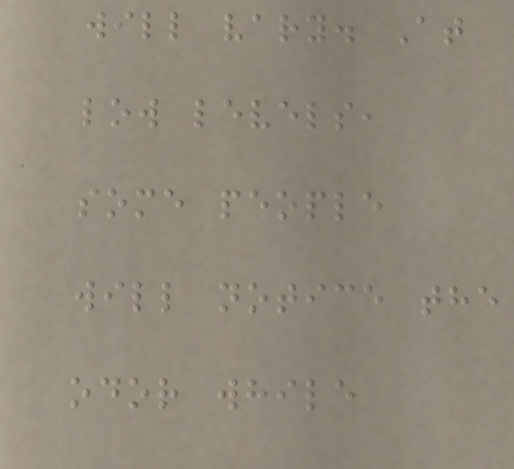will vary. At
low levels,
some people
will notice the
odor while
